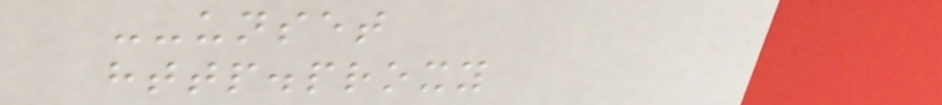--unset
http.proxy
